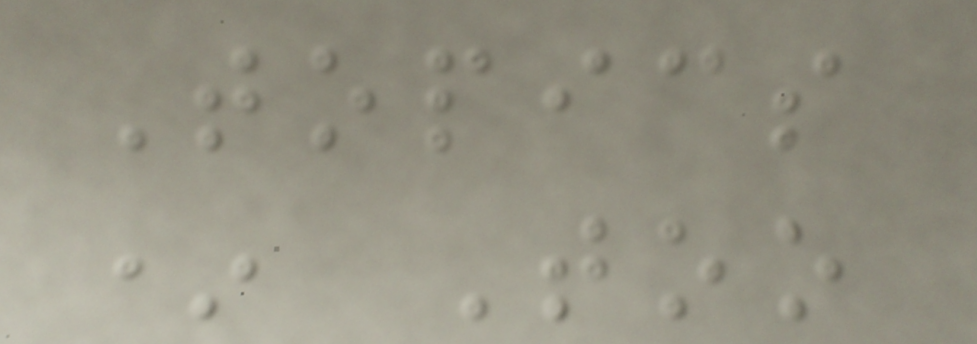Topics
* Too
